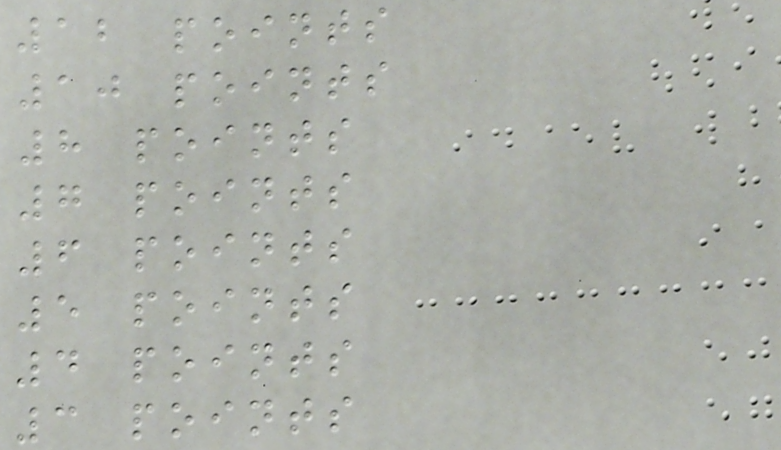12 points
10 points
8 points
7 points
6 points
5 points
4 points
3 points
